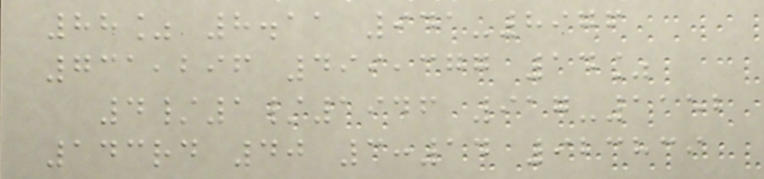88% 8.11 941-8976
731,296 499,377 14%
4/1/1946 917-1152
143rd 40 3:14 923839
